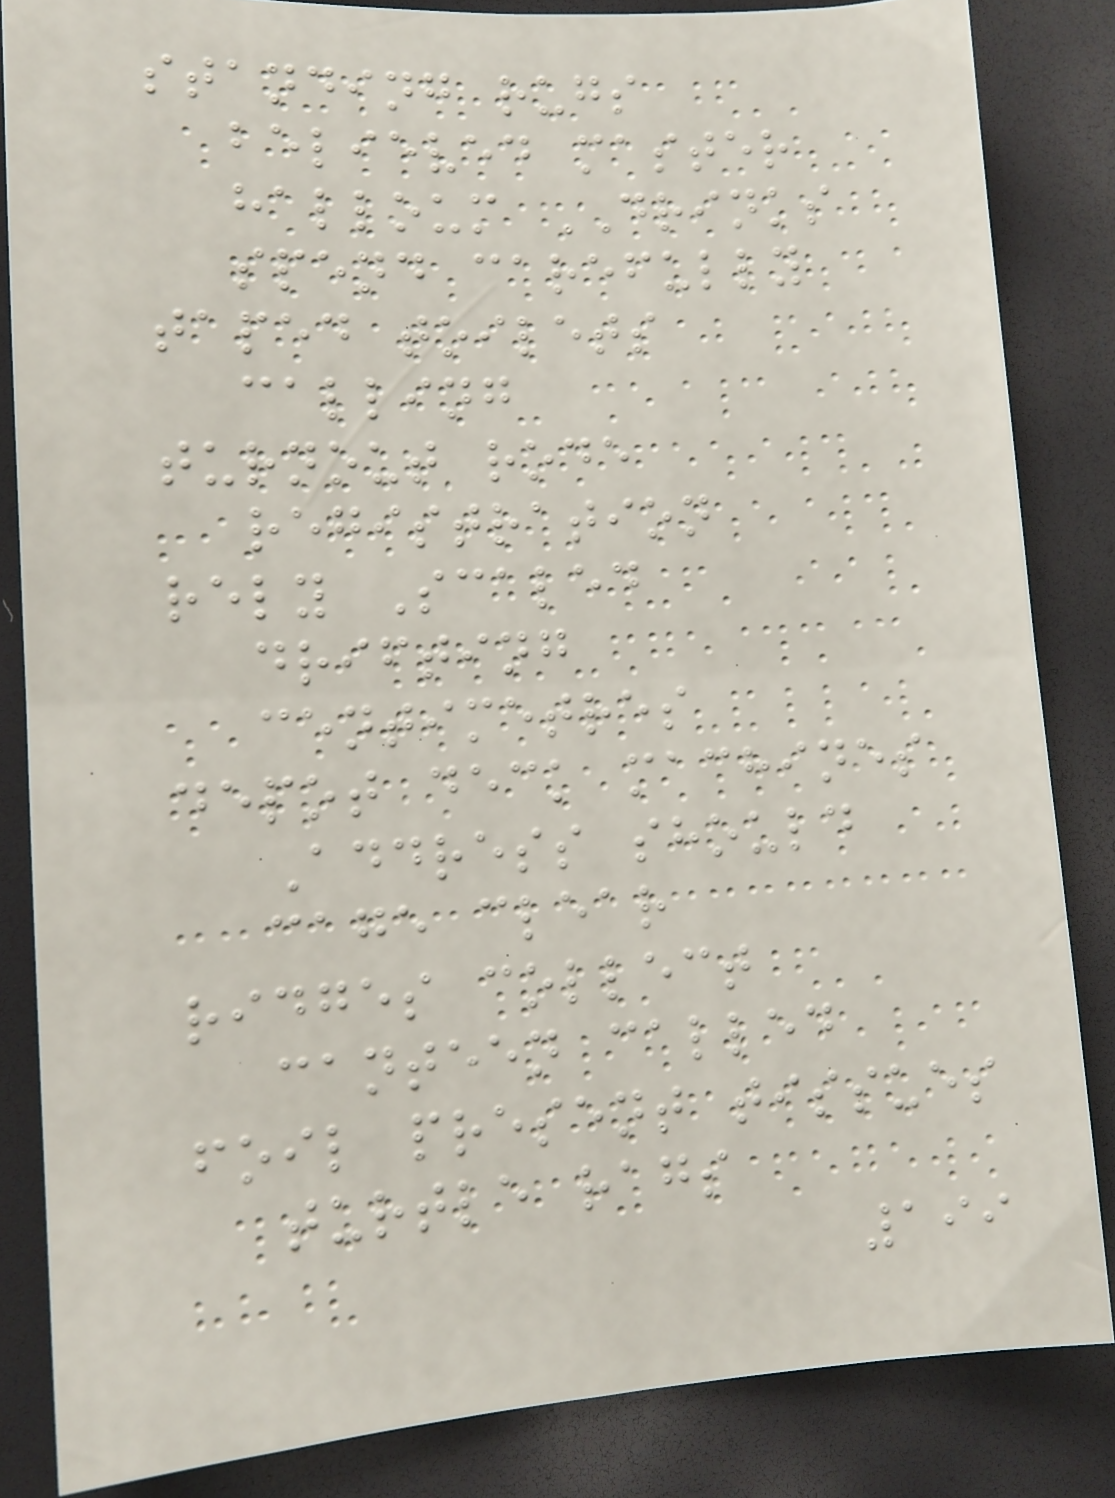standing rugs
believed master
halloum DRINKS
spend carefully
taped toilets
calling
turnout rode
registration
rely Scaled
drifting
centimetres
depot deck machines
Address should
cage clear
ridges collect
canteen called
foil present tissues
turtle rags
199
